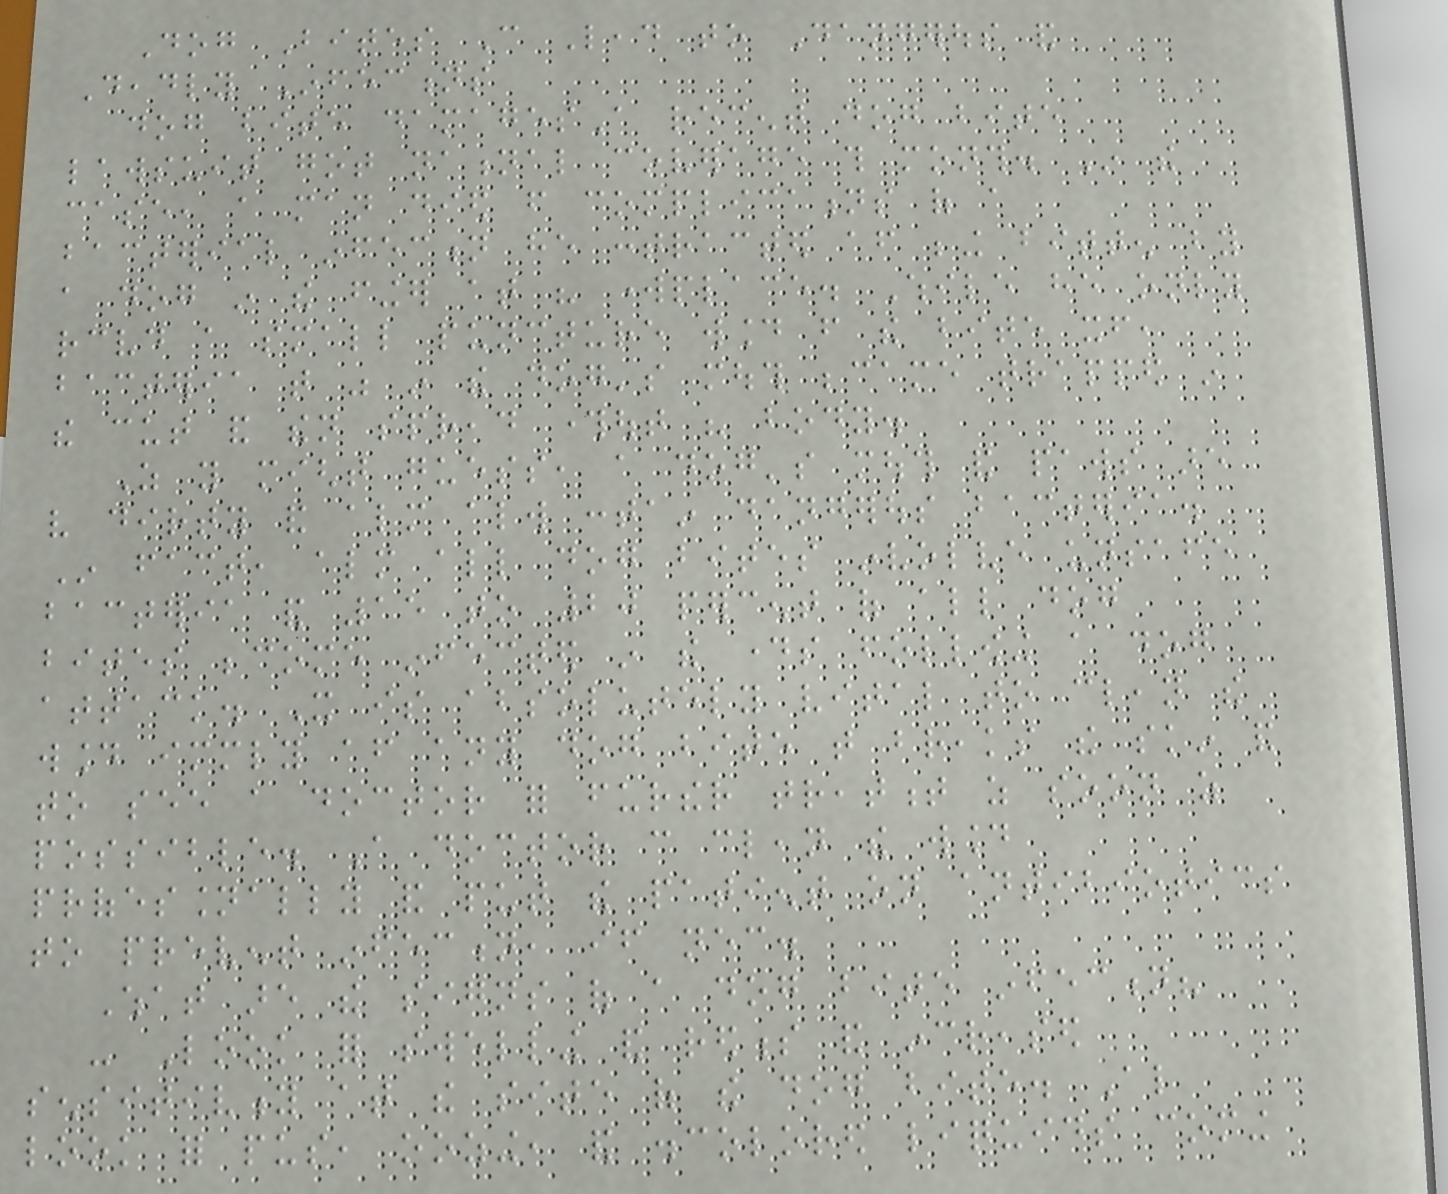Dog Bites Can Lead to Dangerous and
Deadly Infections
dog bite damagesA recent dog bite
lawsuit got national coverage this month. In the
case, a man died from complications of a
bacterial infection he contracted after being bitten by
a dog in the finger at his workplace. While he only
received a small puncture wound from the bite itself,
bacteria that was in the dog's mouth became trapped in
the cut and then spread throughout his body.
As you might guess, a dog's mouth and paws are
very dirty and almost always contain dangerous bacteria.
In fact, almost all dog bites involve unsafe
bacteria and 15 to 20 percent of all dog
bites become infected in the days following a dog
attack. It is absolutely vital to clean the
wound immediately after any dog bite that breaks the skin and
to see a doctor for further treatment as soon as
possible. A doctor can clean the wound
professionally and put the patient on antibiotics
to prevent infection, if necessary.
What are the signs of a dog bite infection?
- Look for swelling and redness and increased
sensitivity at the site of the dog bite. Also
look for pus, oozing, and discolored liquids coming
